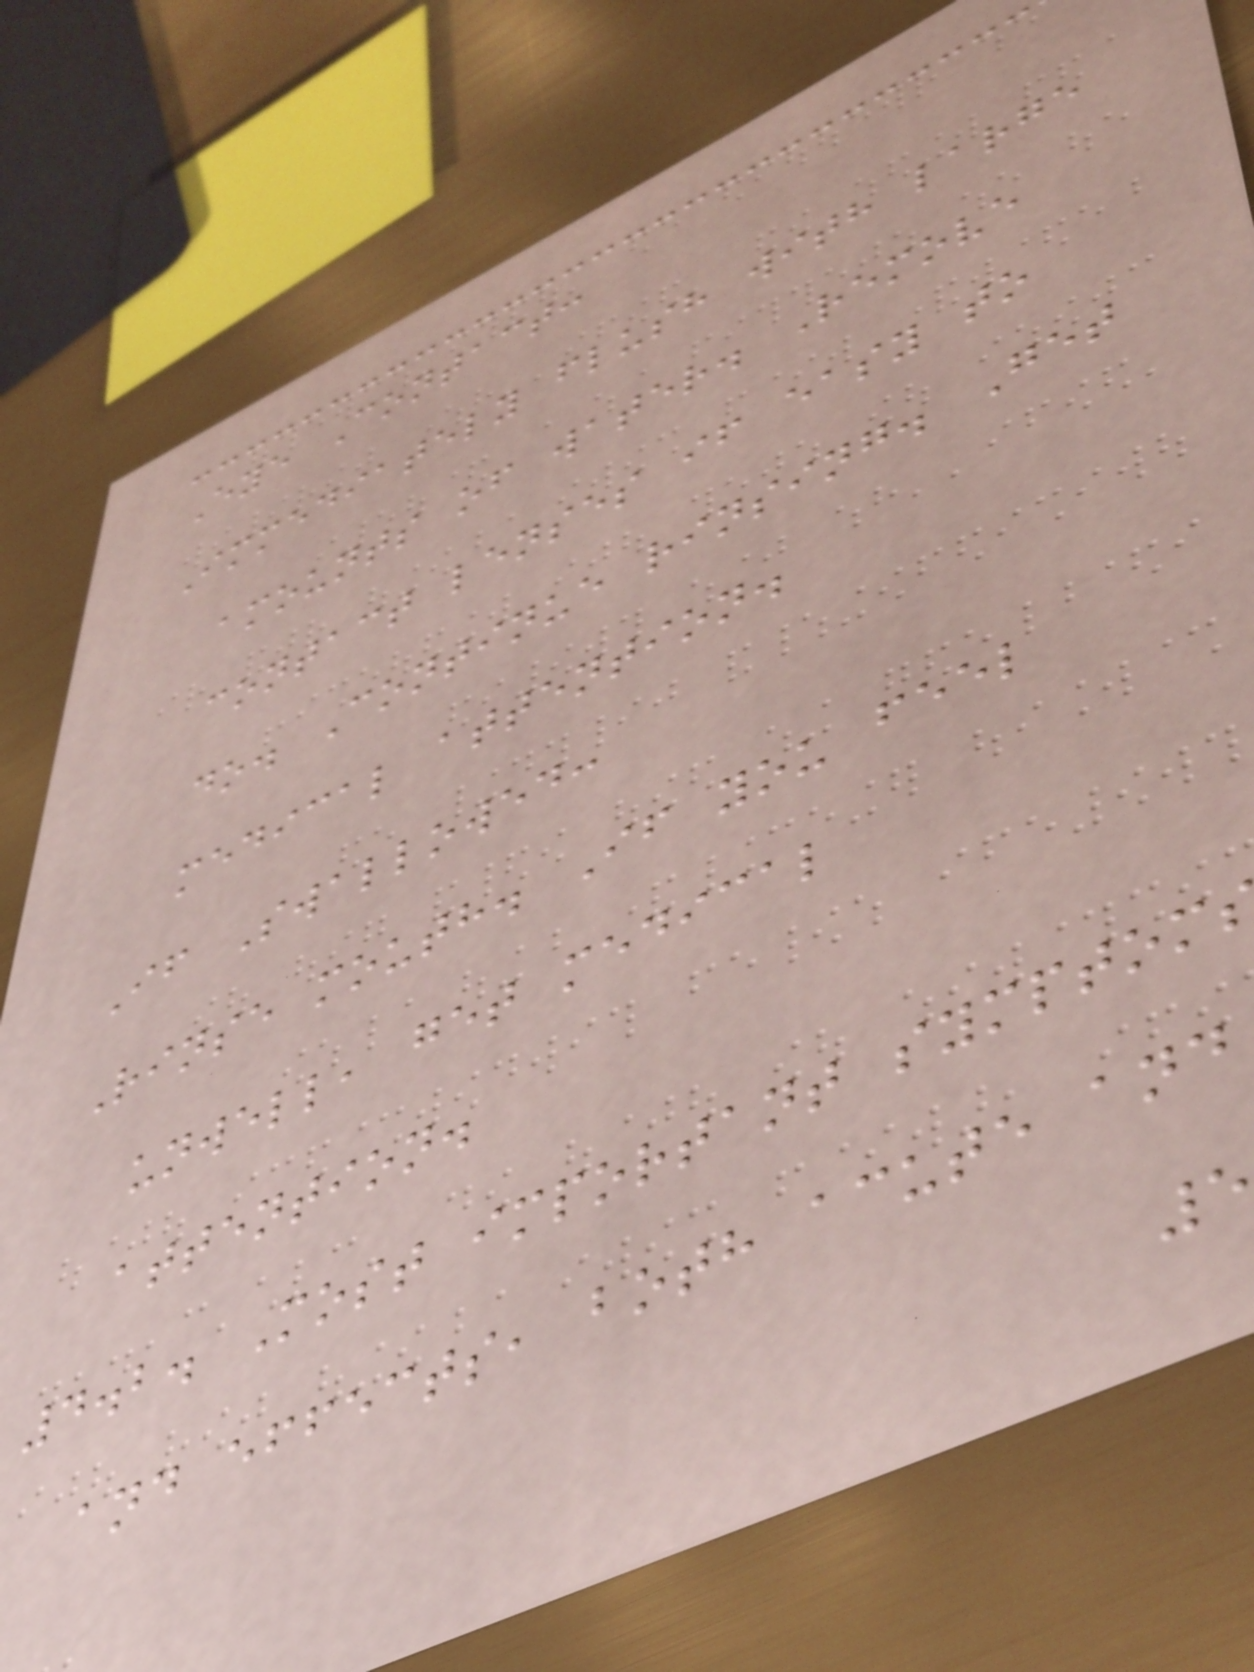Eye Contact:
Immediately flush with large
amounts of water. Remove
contact lenses if easy to
do. Continue rinsing. Get
medical attention.
If Swallowed:
Rinse mouth. If you feel
unwell, get medical
attention.
4.2. Most important symptom
and effects, both acute and
